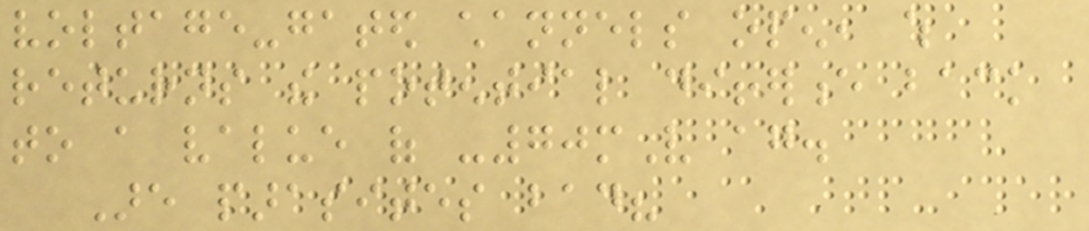voltage-gated channels open, which
returns the potential difference back
to a value of -70mV again.
Are parasites bad?
